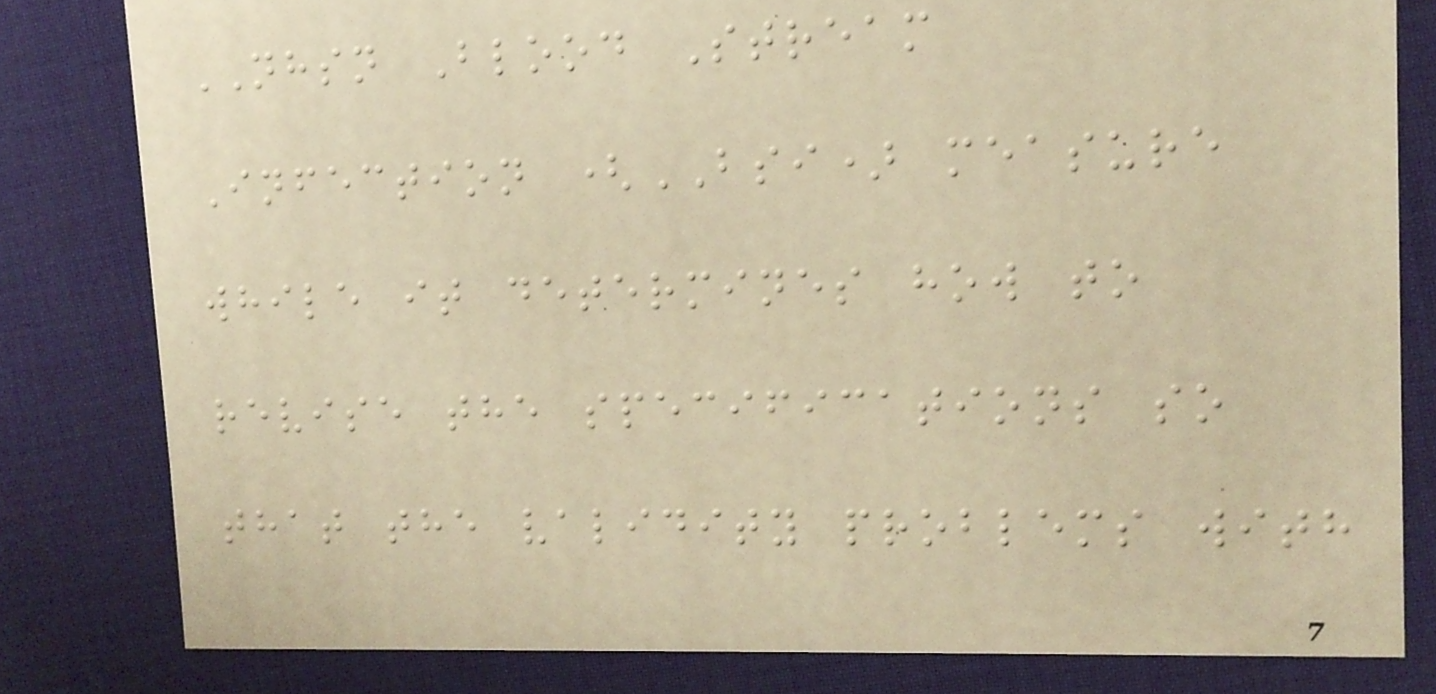NHSN Blood Stream
Infection (BSI) measure
while it determines how to
revise the specifications so
that the validity problems with
